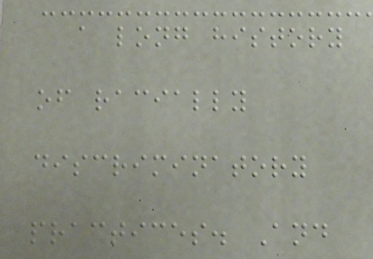a long history
of racially
discriminatory
practices. And
